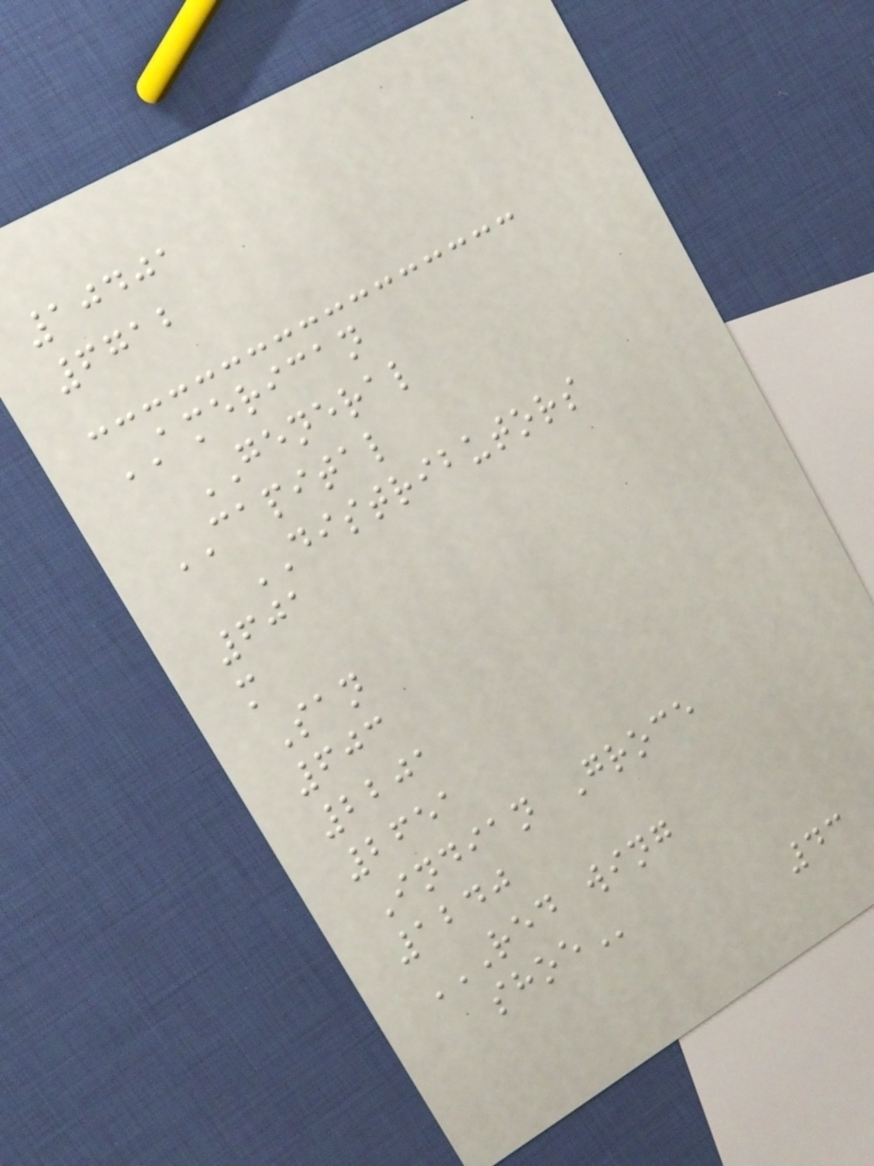10401
6712
AMERICAN
GENERAL
CAPITAL
DISTRIBUTORS
601
m
San
603
2201
2651
Indian Groce
1240
RED WING
SHOE
43
